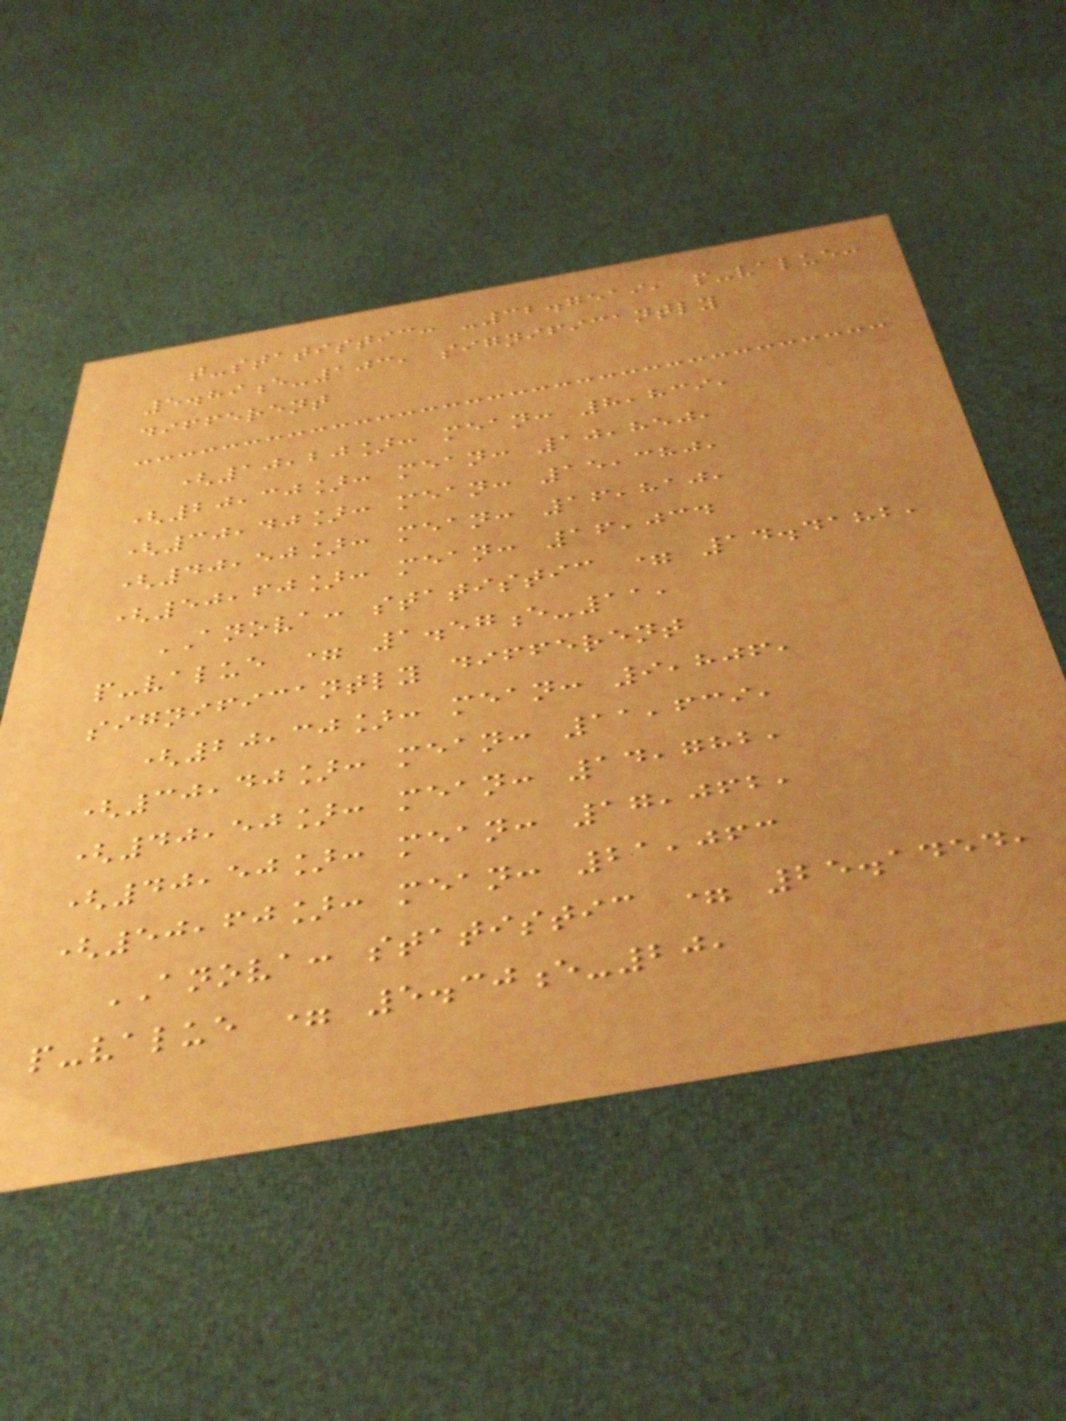t-statistic: -32.7519, p-value:
5.89e-103, significantly
different
(10,20]: mean: 8,839,
(20,30]: mean: 10,850,
(30,40]: mean: 15,380,
(40,50]: mean: 16,810,
(50,60]: mean: 16,034
ANOVA: statistic = 14.4182,
p-value = 1.57e-11,
significantly different
(20,30]: mean: 9,806,
(30,40]: mean: 11,639,
(40,50]: mean: 14,782,
(40,50]: mean: 17,062,
(50,60]: mean: 21,063
ANOVA: statistic = 25.1454,
p-value = 5.30e-20,
